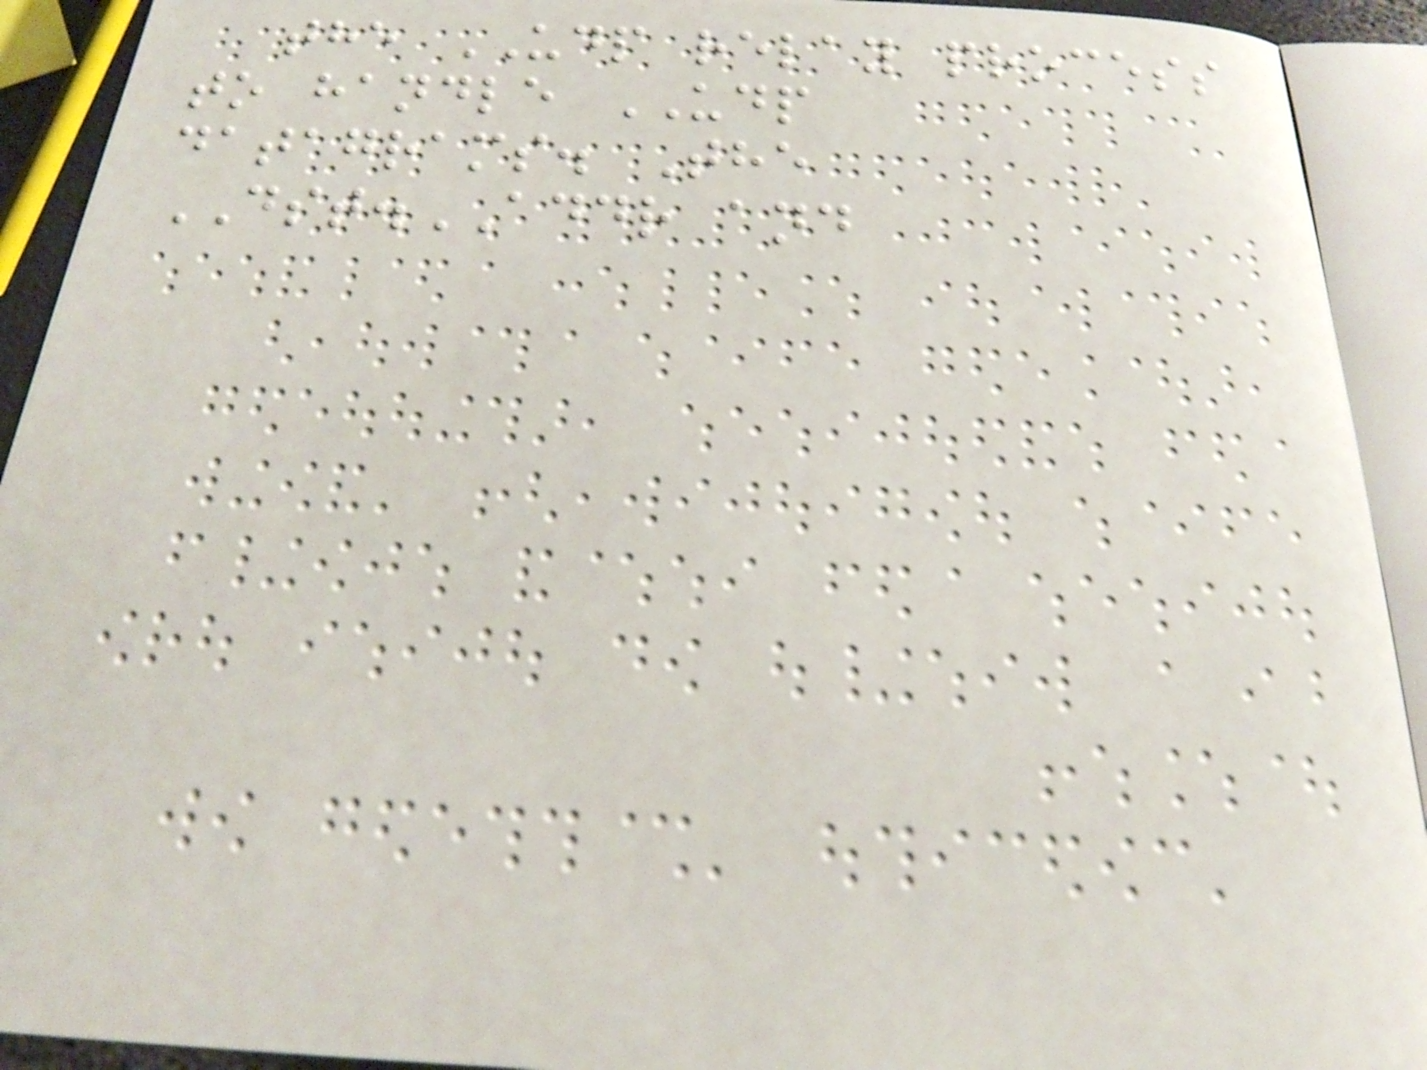the UDP relay process
to handle UDP
datagrams. The
DST.ADDR and
